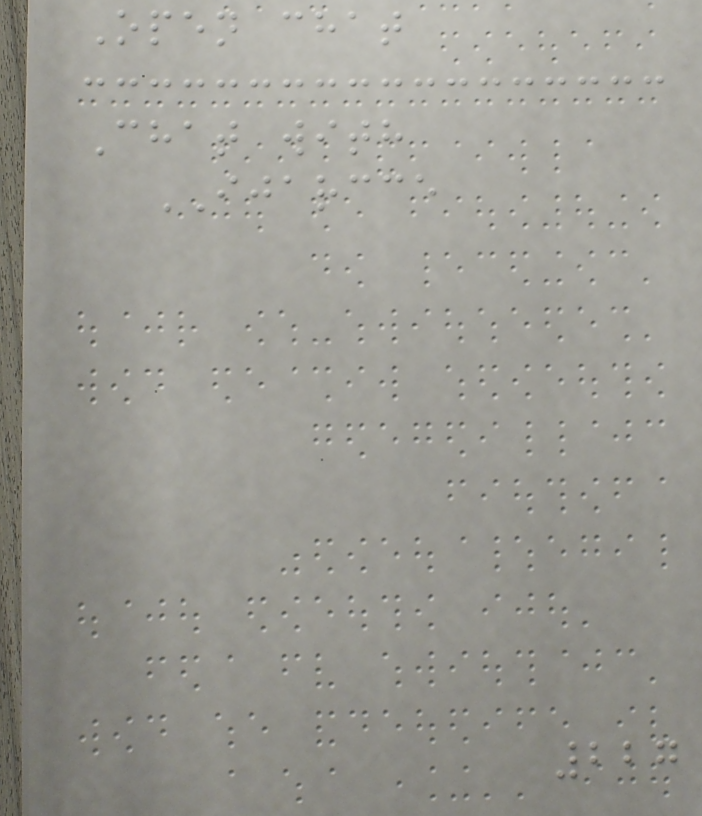Open chat
Chat with
IJARCCE
227
